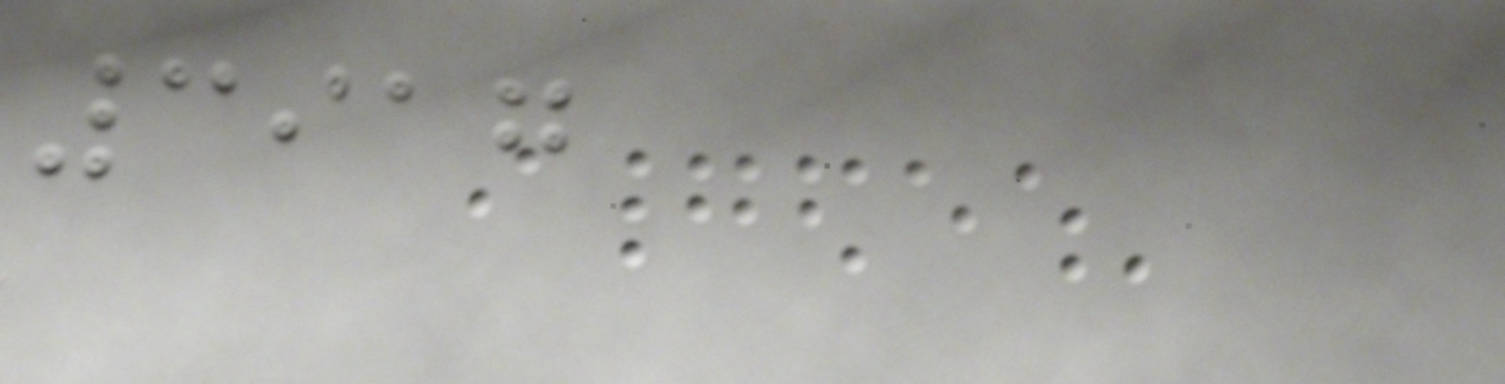3917
